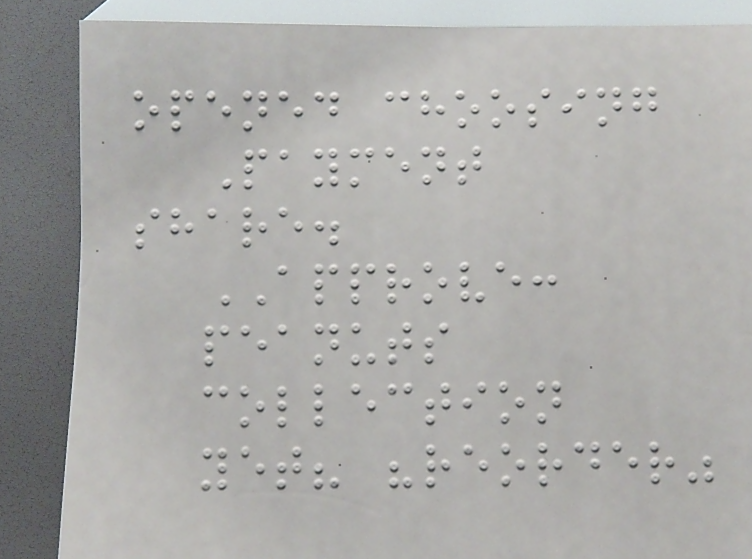opened choosing
Payment
share.
APPROVE:
peanuts
collection
yet? "reorder"
